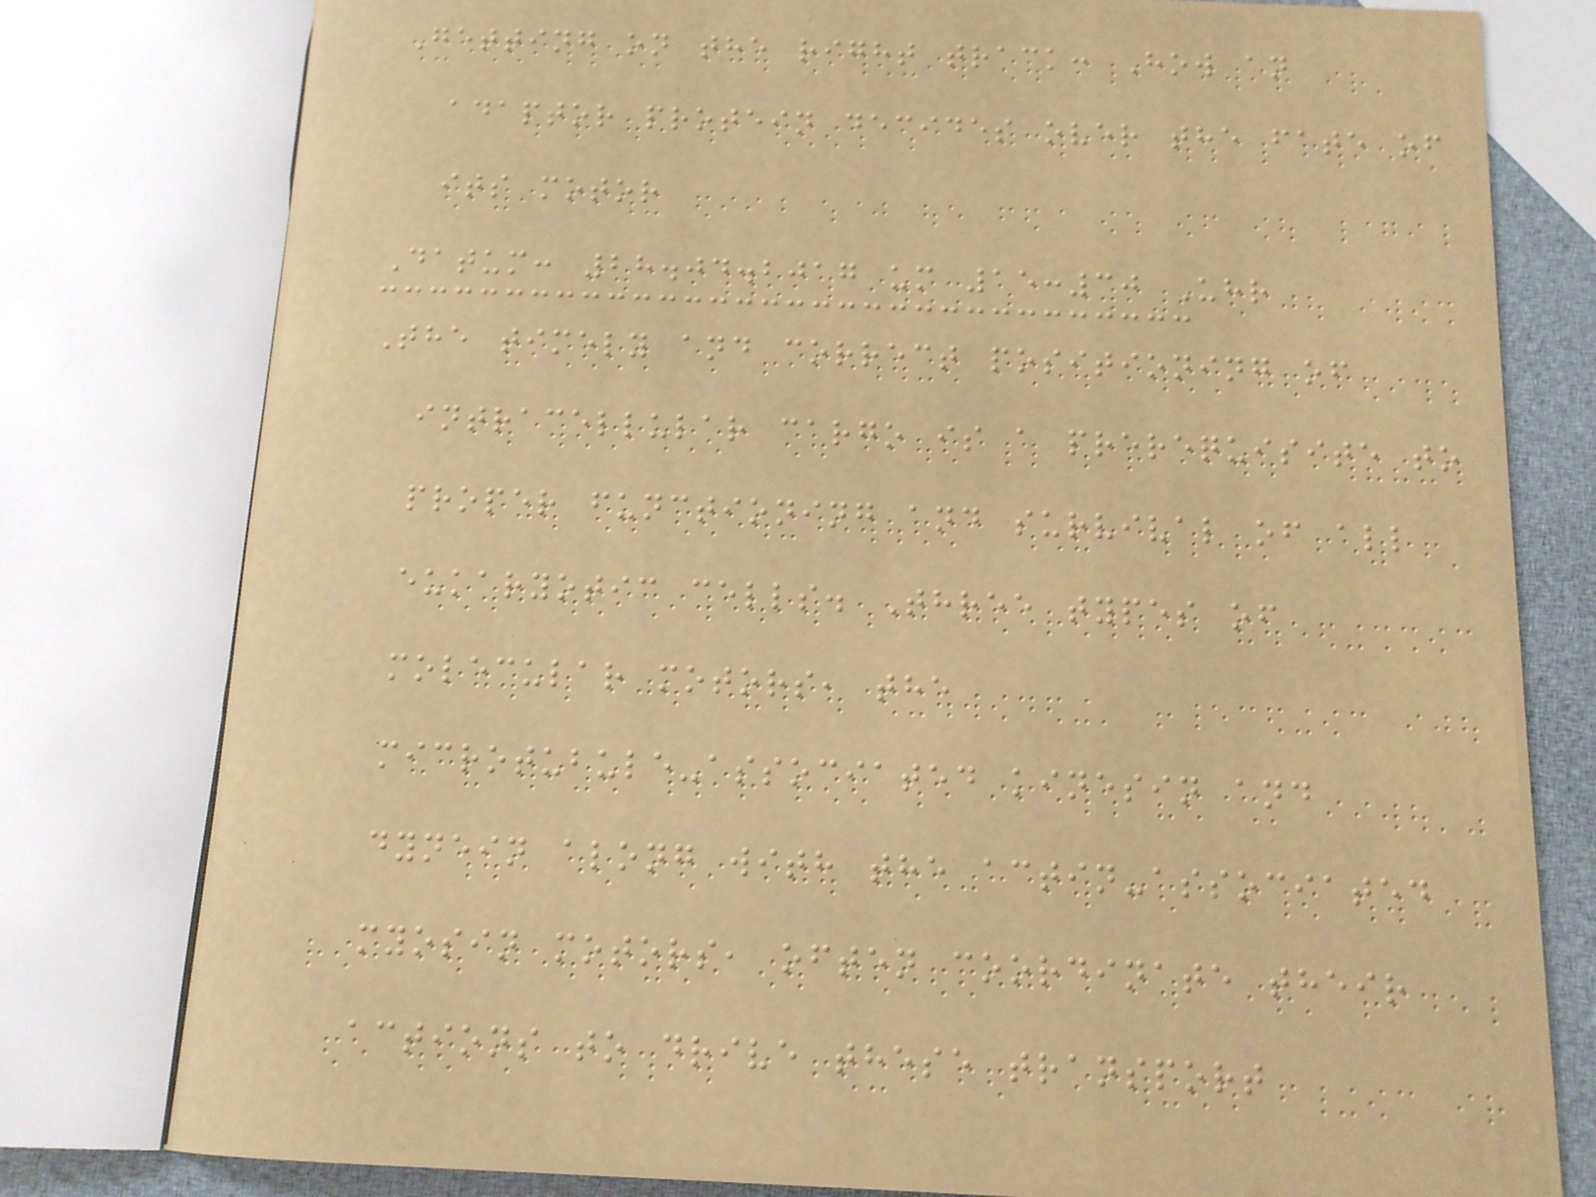Getting on the right track: How an
adaptor protein decides over the fate of
its motor
Datum: 28.04.2017 um 15:30 Uhr
The timely and correct positioning of
intracellular cargo is a prerequisite to
proper functioning and survival of all
eukaryotic cells. Three types of
molecular motors, the
microtubule-associated kinesin and
dynein along with the actin-associated
myosin motors, often coordinate their
actions to drive these transport
